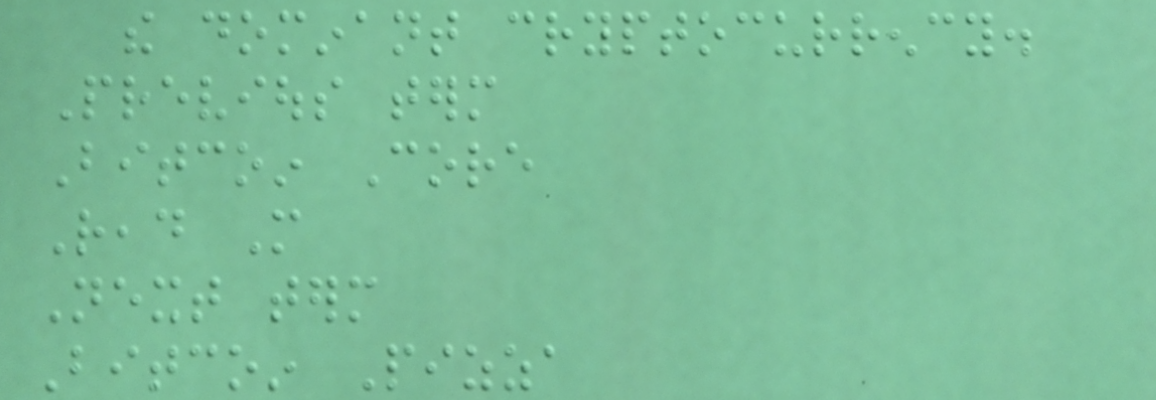the dominant cryptocurrency.
Previous term
Bitcoin Core
Read More
Next term
Bitcoin Pizza
